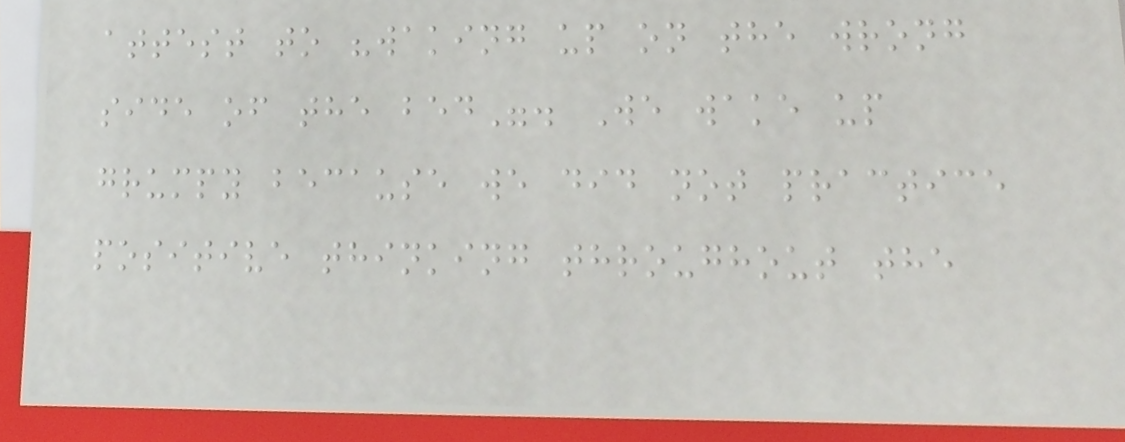attest to "waking up on the wrong
side of the bed". We wake up
grumpy because we did not practice
positive thinking throughout the
